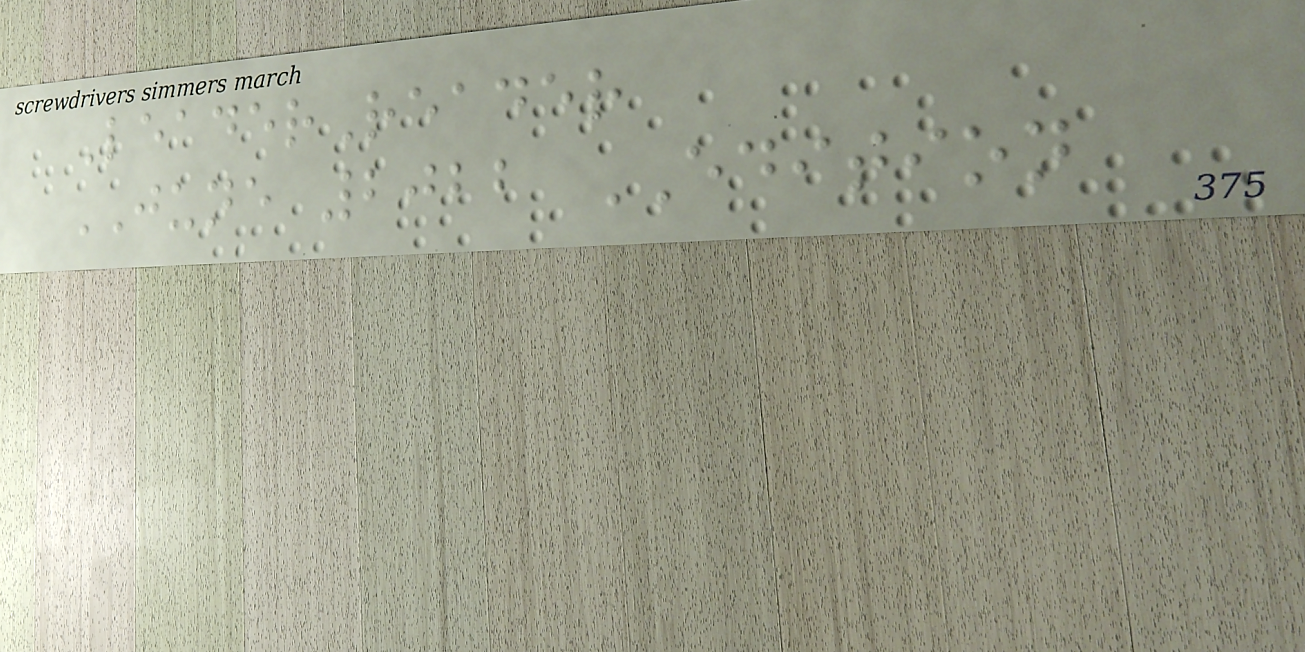LeaderReader
JUNE 2022 EDITION
